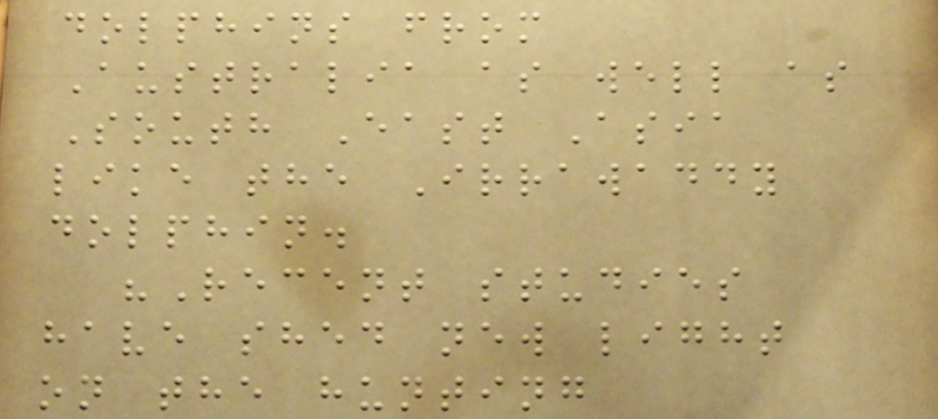dolphins from
Australia as well as
South East Asia
like the Irrawaddy
dolphin.
"Recent studies
have shed new light
on the hunting
